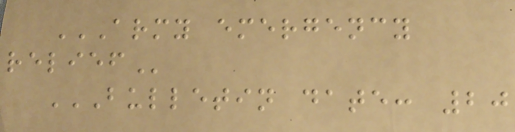ARMY EMERGENCY
RELIEF
BULLETIN DATE: 20
